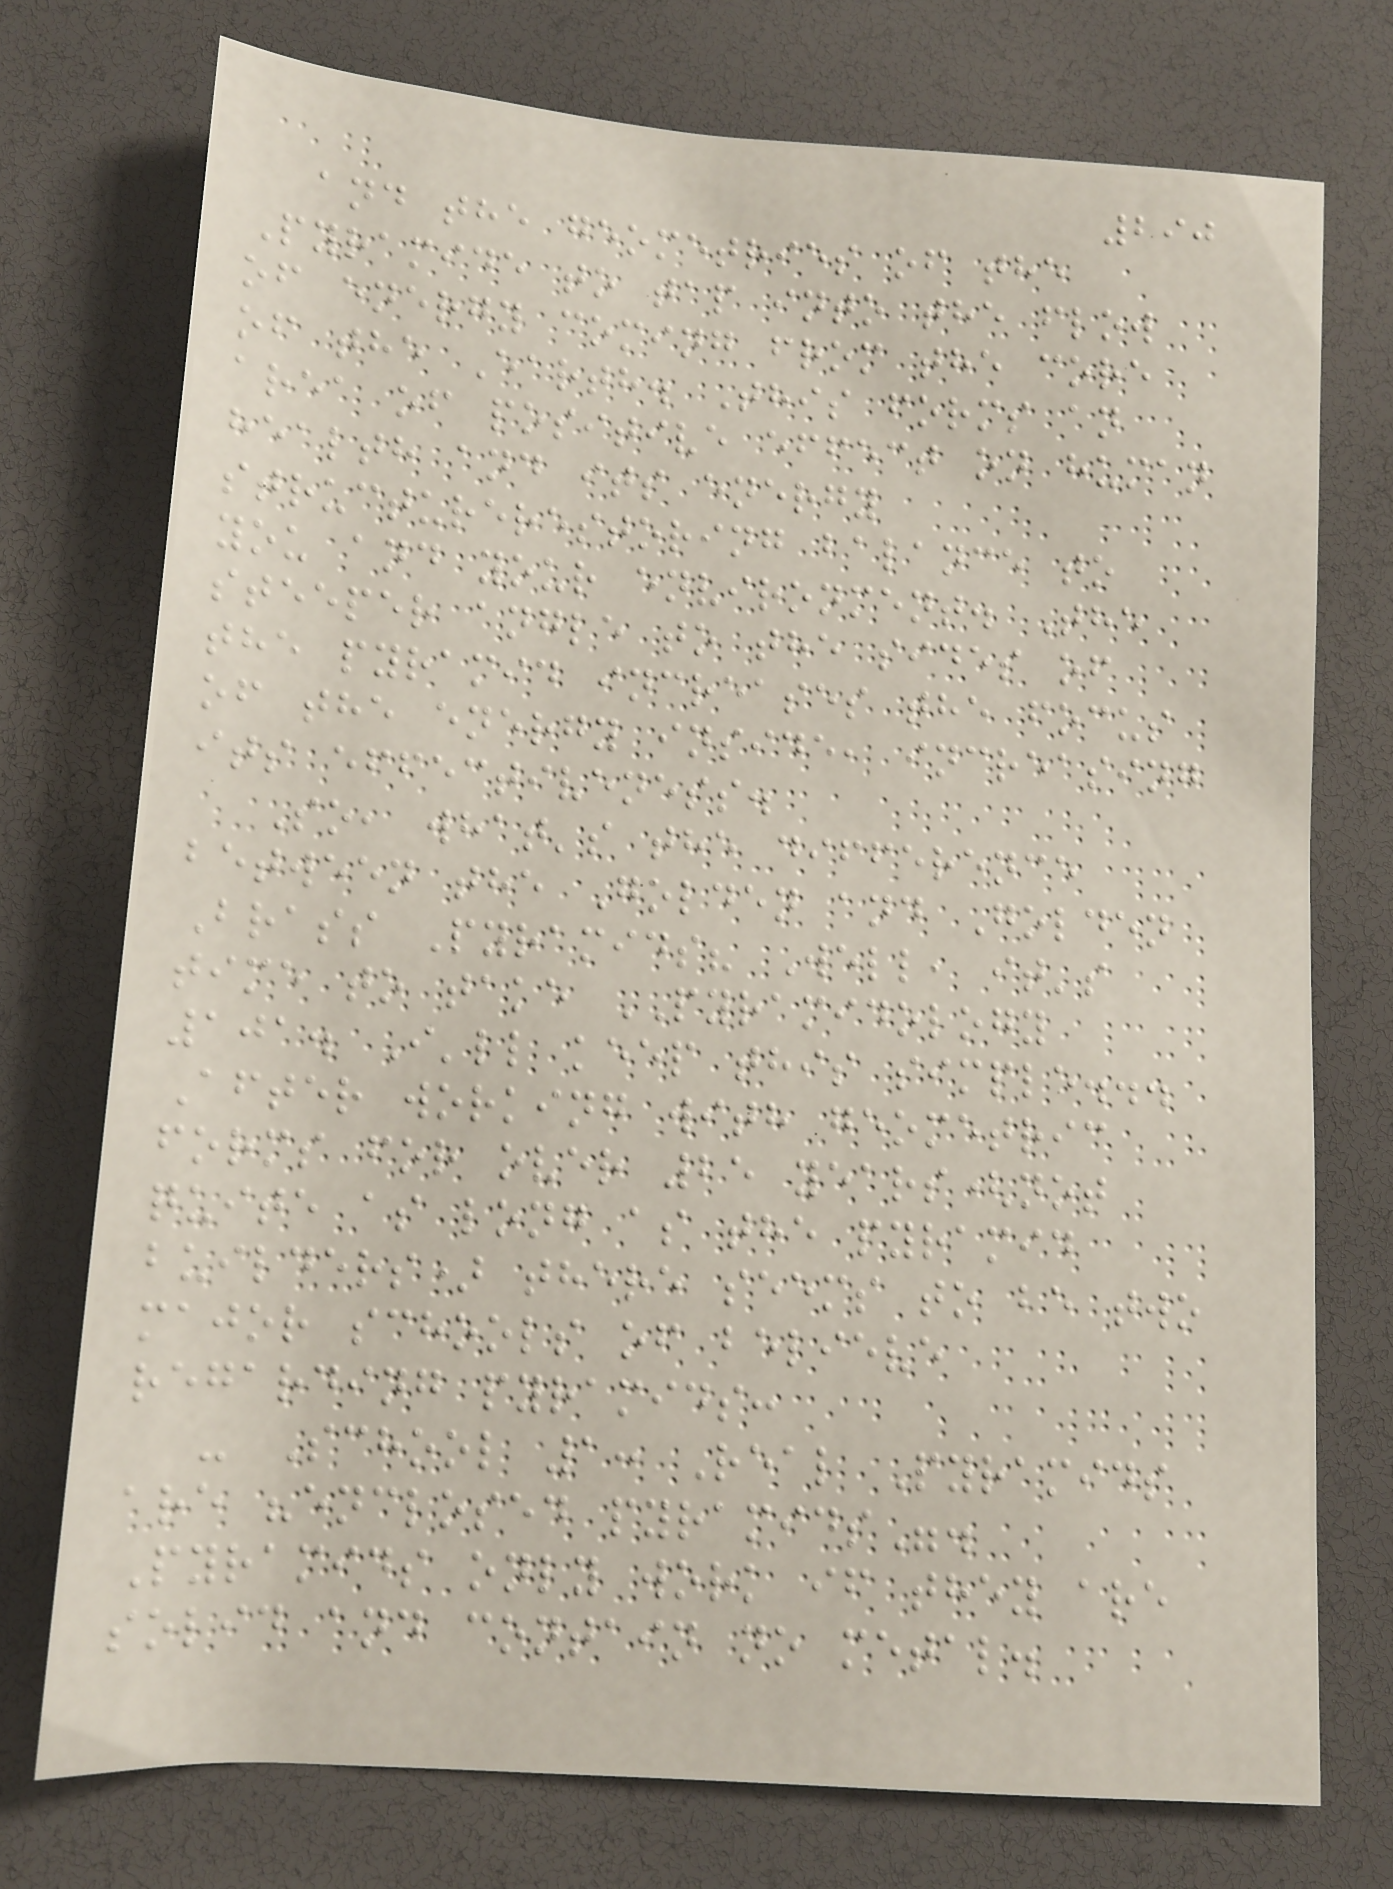290
and the geometries of the
Pyramide to tap into the flow
of energy coming from the core
of the Earth. This forms an
area of positive effect on human
health and its energy
structurerestoring balance to
you and your environment. The
steeper angle to the sides of
the pyramid increases the focus
of the energy inside, increasing
its effectiveness.
So, what's the difference
between the Golden and Golden
Brass Pyramids? Well, it's
time to take PYRAMIDOLOGY
101. I'll keep this simple...
After working with geometric
forms for over 25 years(not
quite as long as the pyramid
builders) there seems to be two
major schools of believe
regarding pyramids:
- School 1: Real Pyramids
are "enclosed pyramids".
Pyramids only work if they are
solid and contain no metal.
